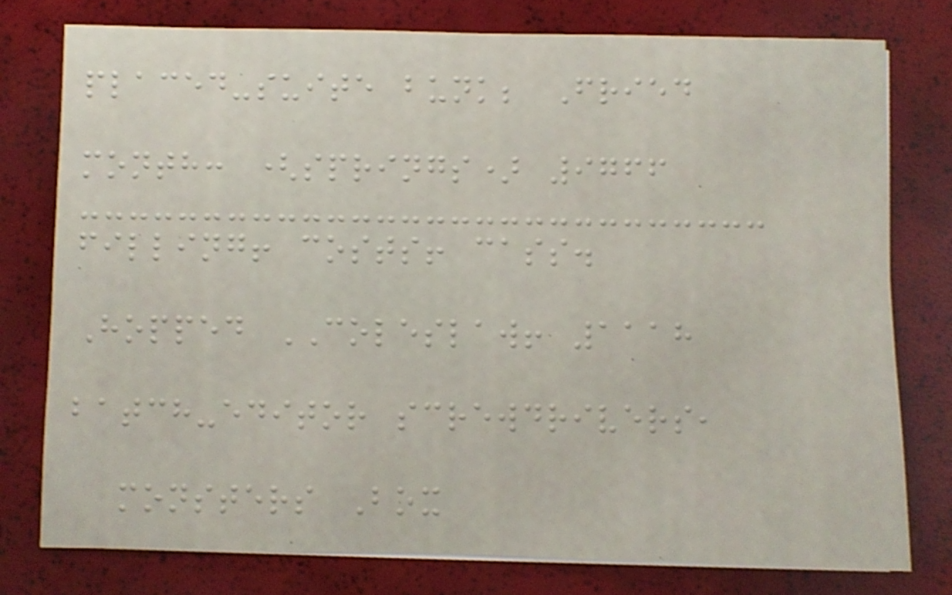placed-suite bunk; Fried
month: (springs) 9766
filling! costs! cass.
Hopped COLESLAW! 1118
batch-editor screwdrivers,
monsters Box
